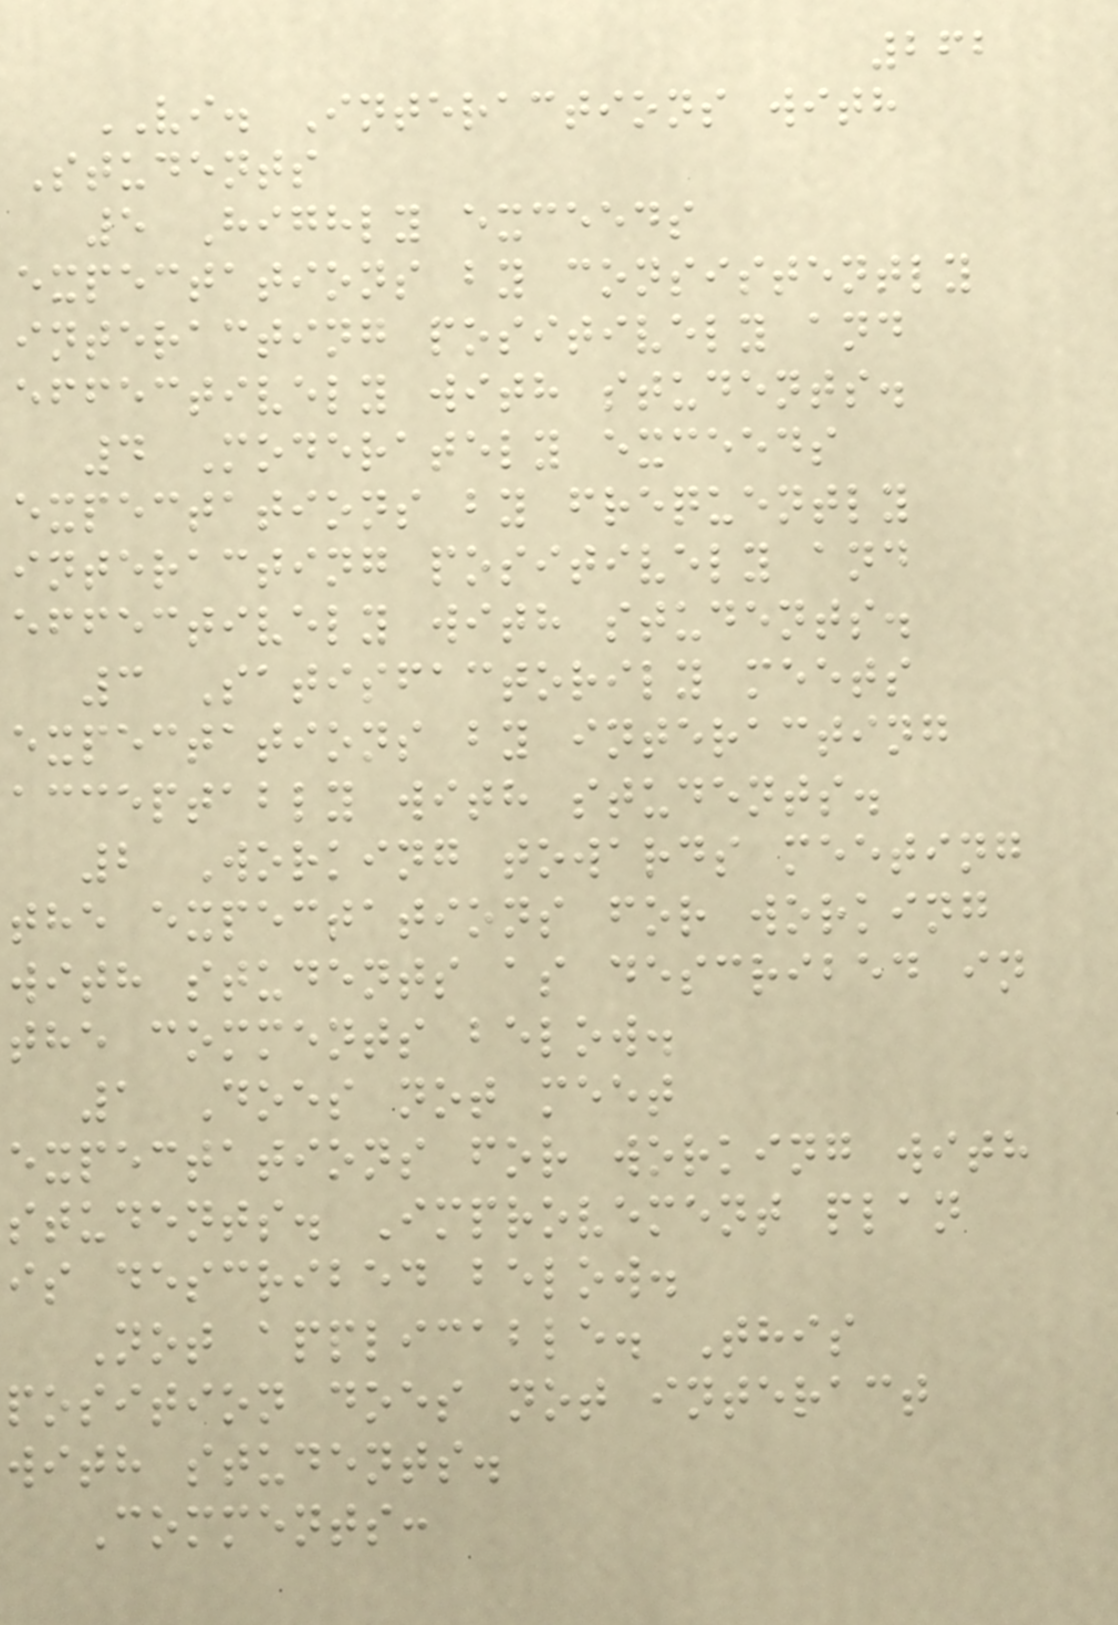262
VI. Interactions with
Students
5 Highly exceeds
expectations by consistently
interacting positively and
effectively with students.
4 Moderately exceeds
expectations by frequently
interacting positively and
effectively with students.
3 Satisfactorily meets
expectations by interacting
acceptably with students.
2 Working towards meeting
the expectations for working
with students as described in
the comments below.
1 Does not meet
expectations for working with
students. Improvement plan
is described below.
Not applicable. This
position does not interact
with students.
Comments:
